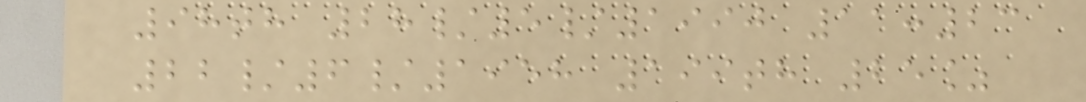98th 28/5/1990 11:23
22/6/1958 199th 25%
